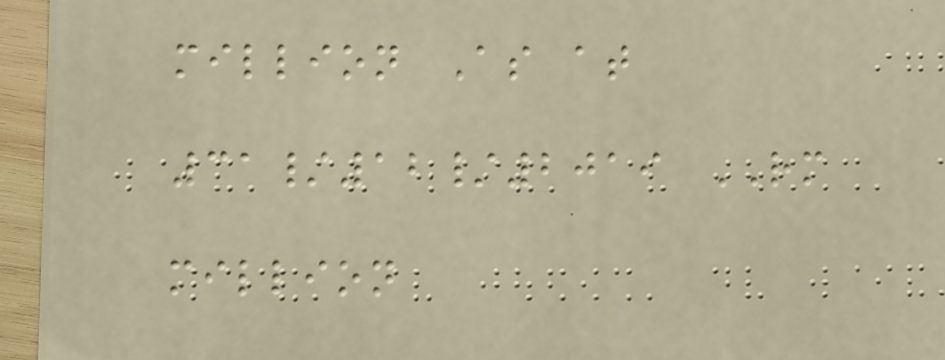million As at
31/12/2019 RM
million
